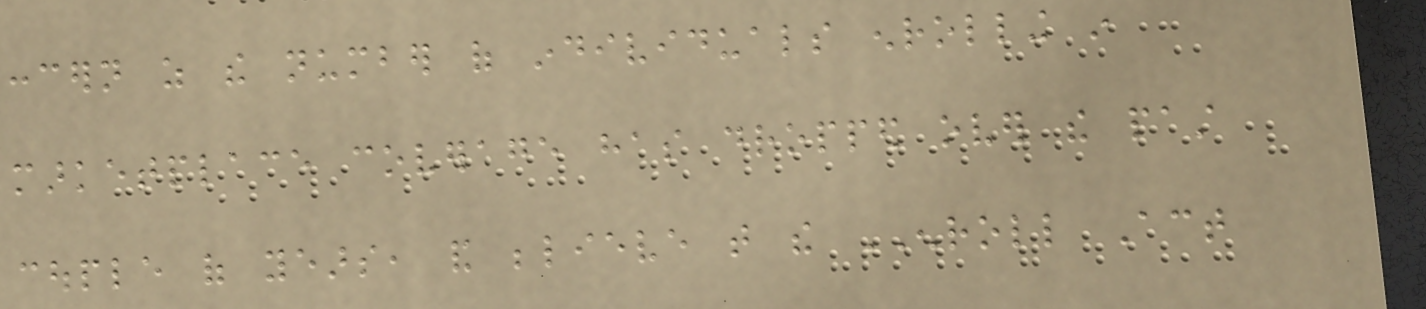concern as the number of individuals enrolling in
marketplace coverage has dropped over the past
couple of years, and believe that the ENROLL Act
